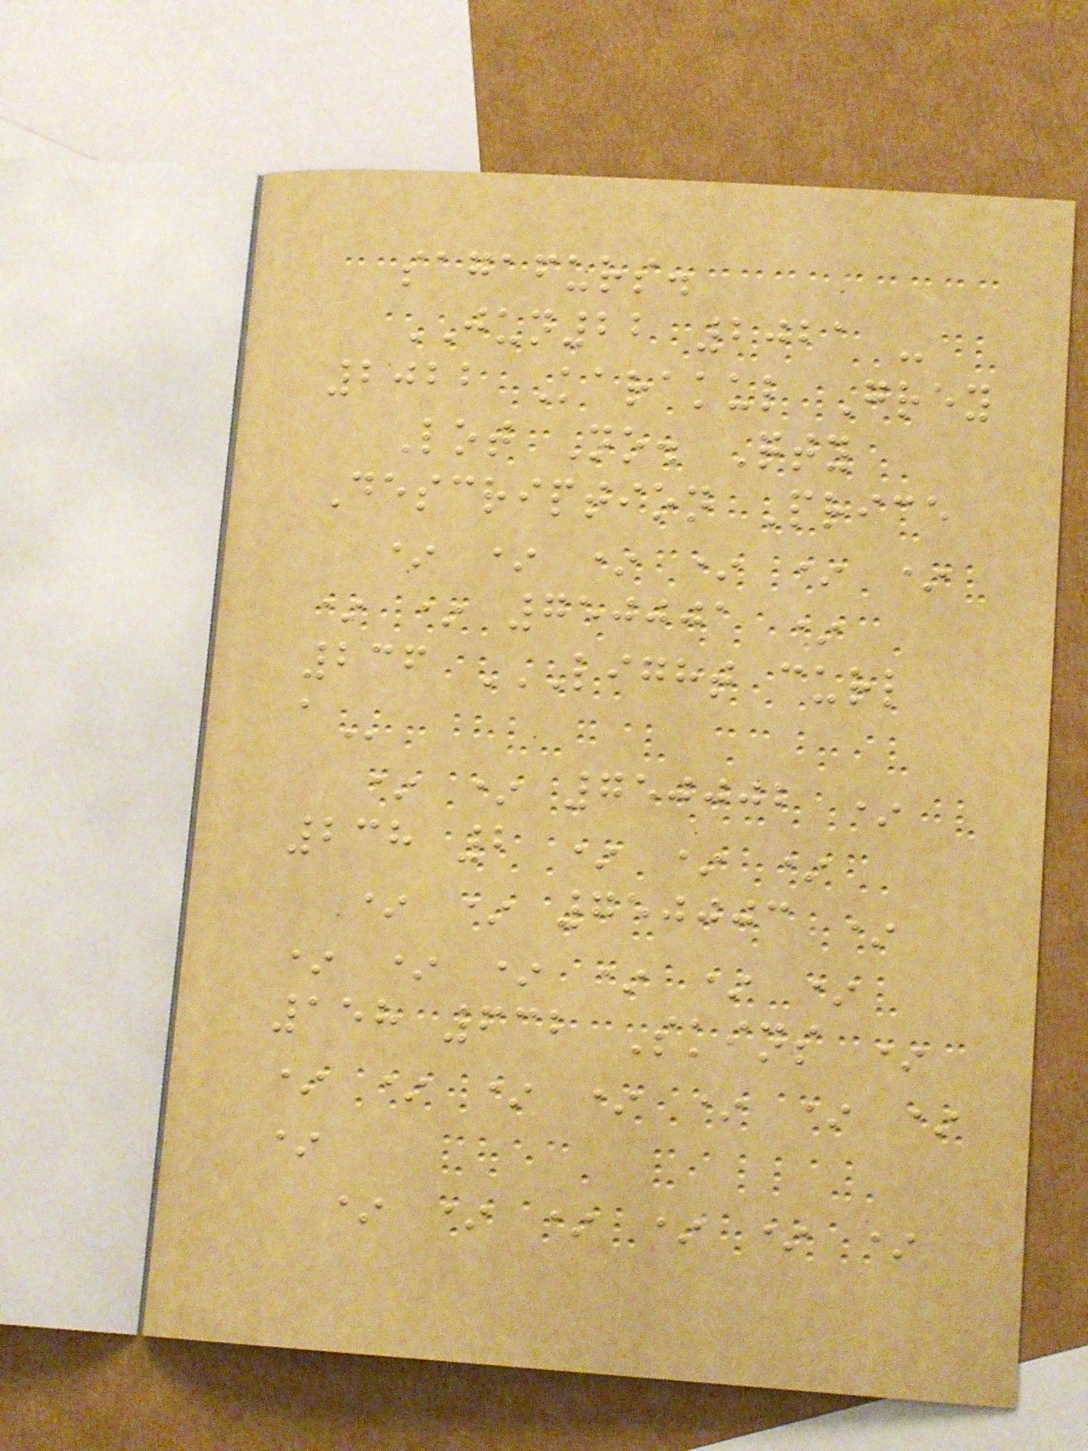sagafurs.
JUN22 2021 -
2022 Karakul Grey
Lot No. Qty
Description Price
* * * * * *
* * 750001 *
236 LIGHT CURL
A
* * 750002 *
238 2 * * *
* * 750003 *
* * * * * *
158 632 Skins *
* * * * * * *
*
* * * * * *
